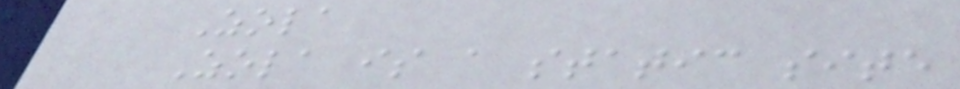Zola
Zola is a static site
